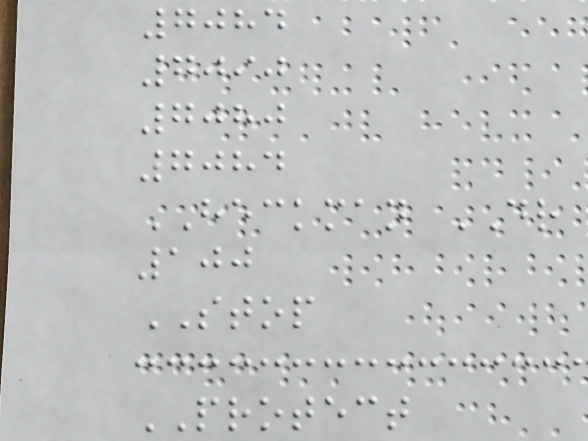7084
7090
7080
7084
HECKMAN DR
100
STOP
PROTECT
